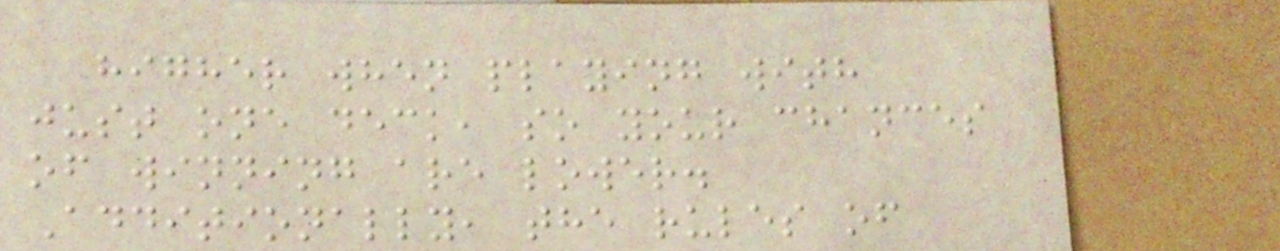higher when playing with
just one deck, so your chances
of winning are lower.
Additionally, the rules of
